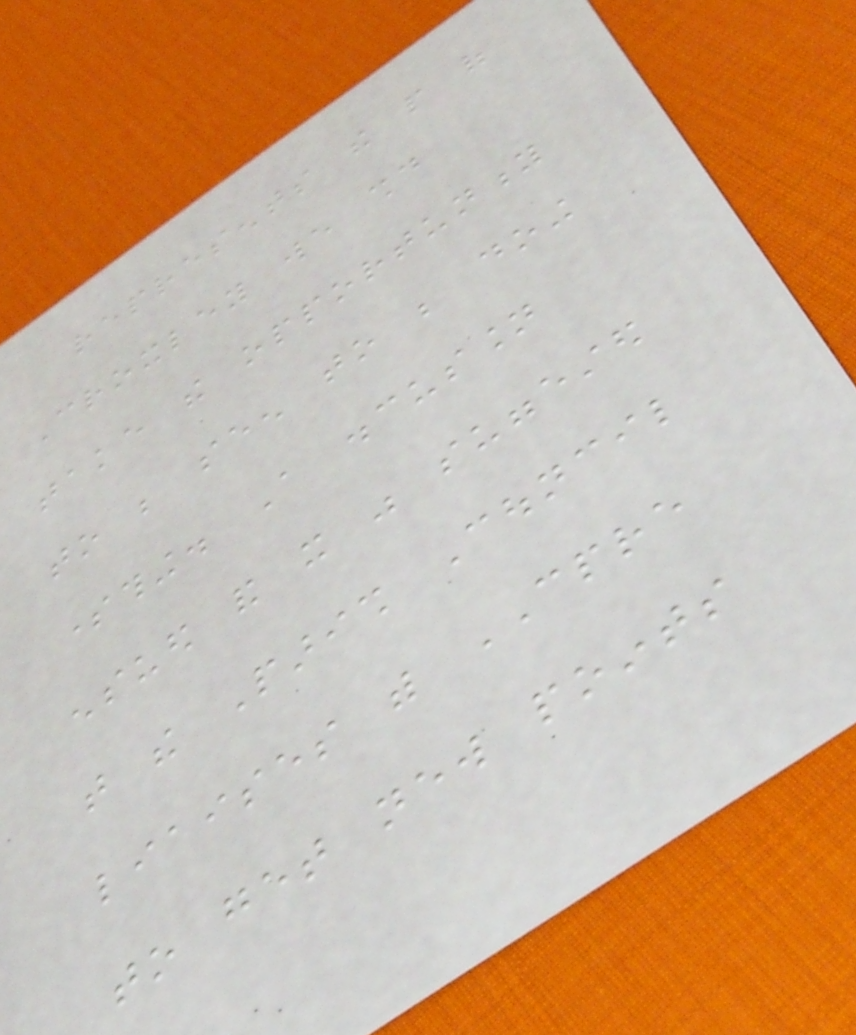represents the people of
Croxley we should
take the opportunity
to be seen to be doing
something. A discussion
ensued and it was suggested
that the Parish Council
liaises with CPRE
to get new points
